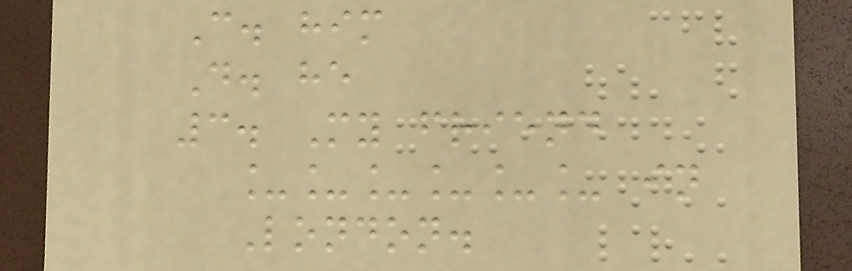C. him
D. he
3. My friend
______ in
London.
